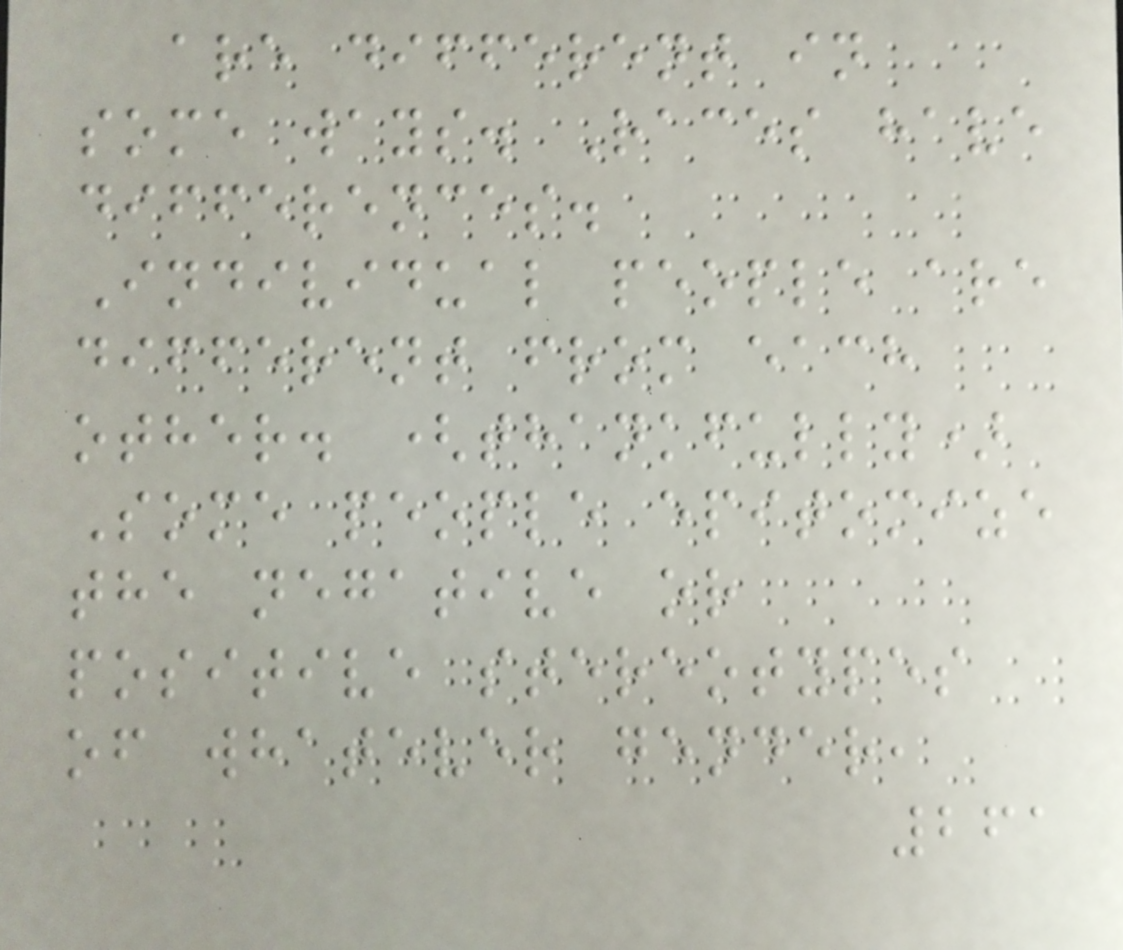are different in
some ways. Races have
differences.
Individual people are
different from each
other. (thankfully)
Some people epitomize
the negative or
positive stereotypes
of whatever gender,
261
